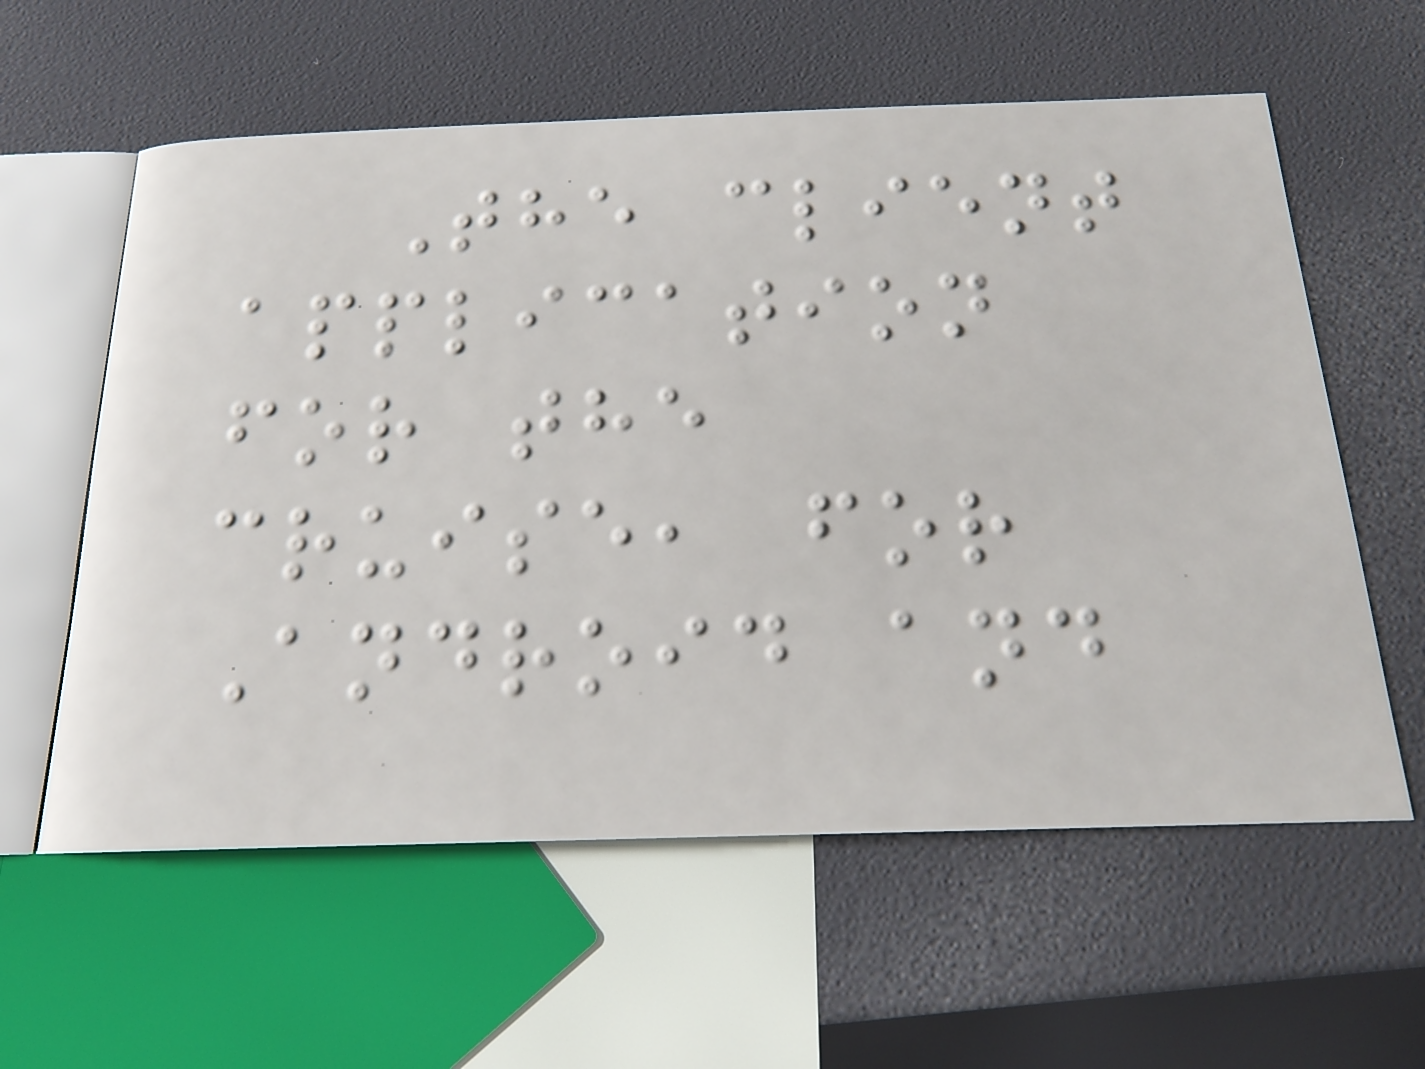The client
application
for the
cruise, for
Android and
